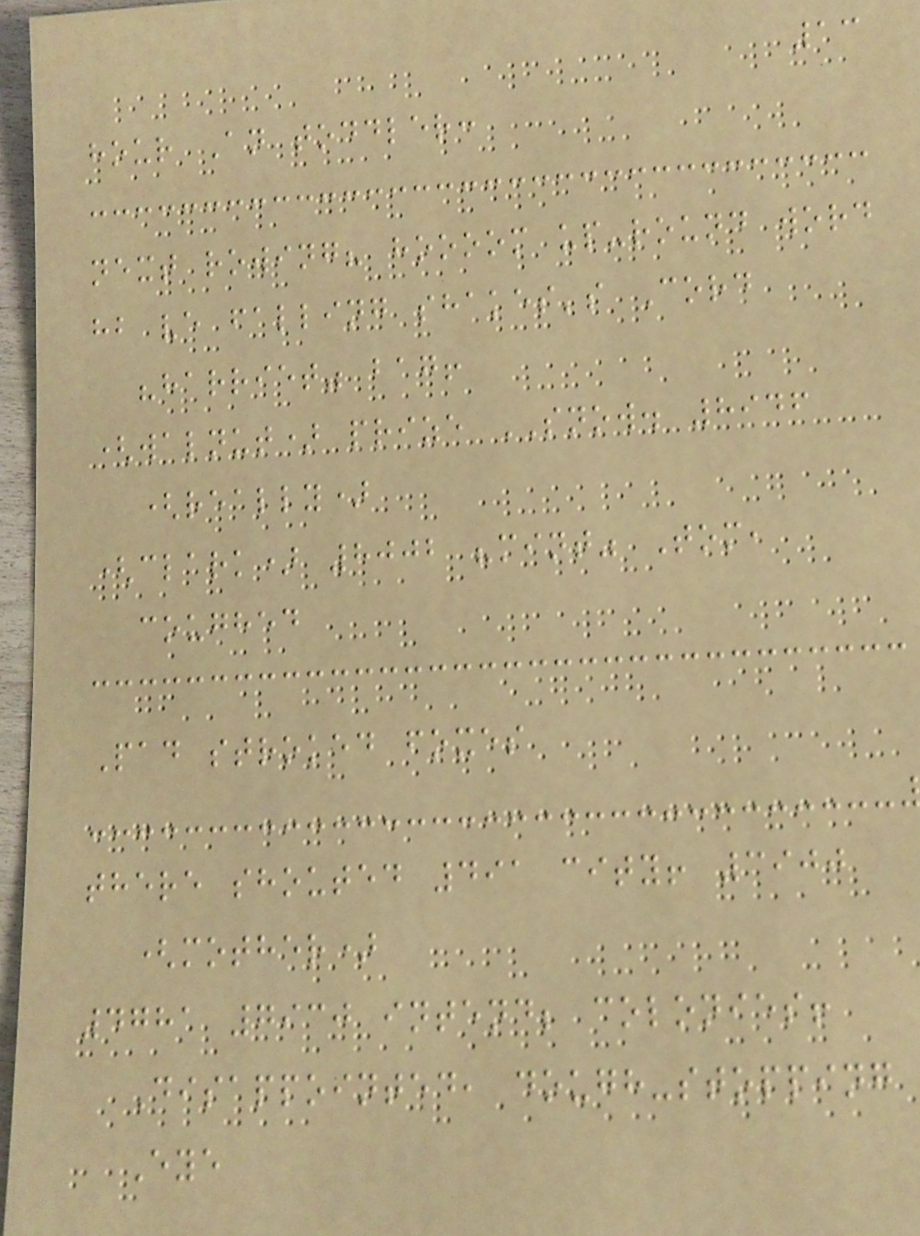13
hour An toddler:
next rowing? hoooom up-round word
hb ve falling shakes's Cord
"harriet" bag!
(walnut) prize SNOW. 8946
(really)
(clark) 8002 "mint" Tom,
coughed
Pad stroked foxes
there shouted 491 city! 3900
(mother)
4781 7930 intend; colonies!
Disappointed, dough-stopping
Eye
